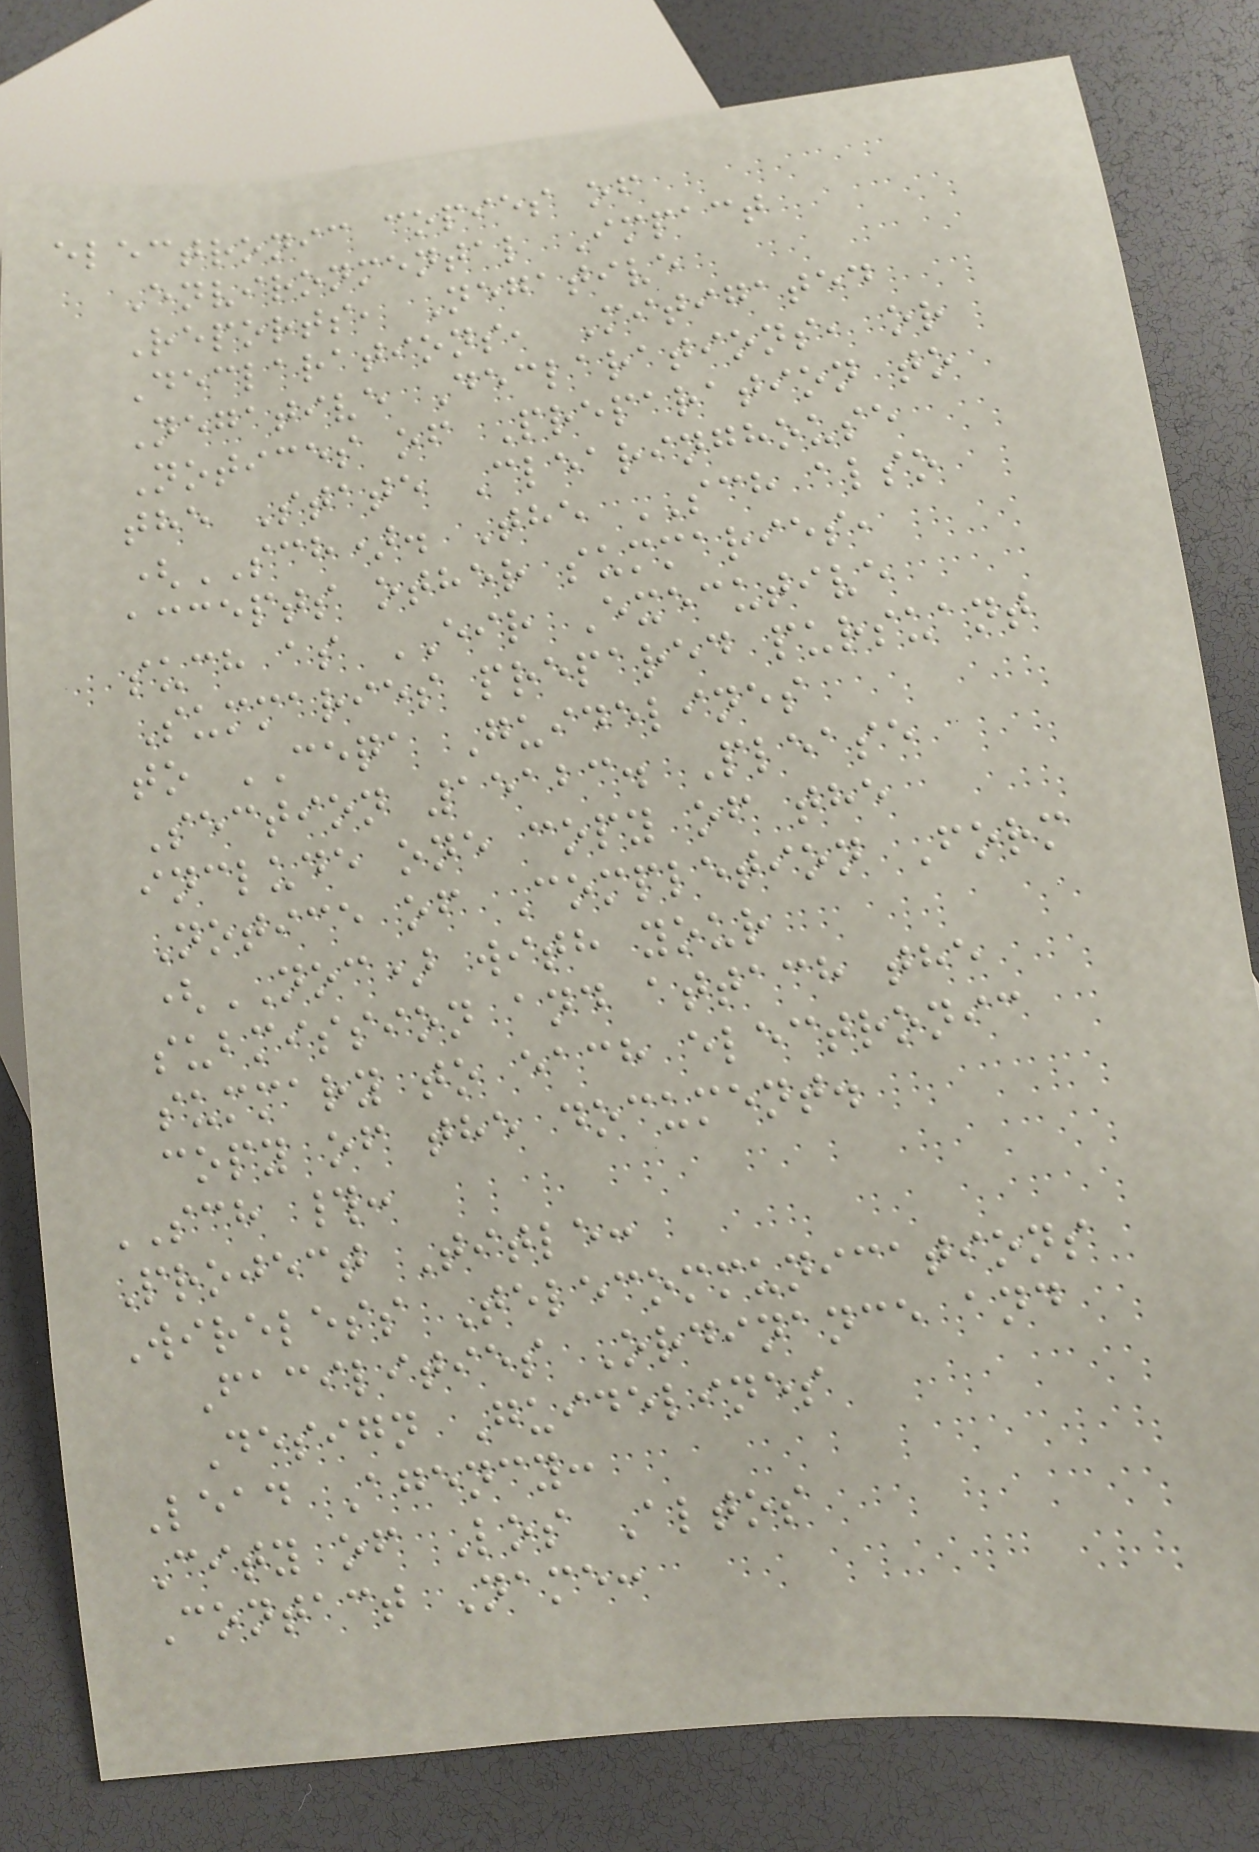electronic copies of
Environmental Impact
Reports, Negative
Declarations, Mitigated
Negative Declarations, or
Notices of Preparation to
the State Clearinghouse
(SCH). The SCH also
accepts other summaries,
such as EIR Executive
Summaries prepared pursuant
to CEQA Guidelines
Section 15123. Please
include one copy of the
Notice of Completion Form
(NOC) with your
submission and attach the
summary to each electronic
copy of the document.
SCH #:
Project Title:
Wireless Telecommunications
Facilities Ordinance and
Design Guidelines
Lead Agency:
City of Los Altos
Contact Name:
